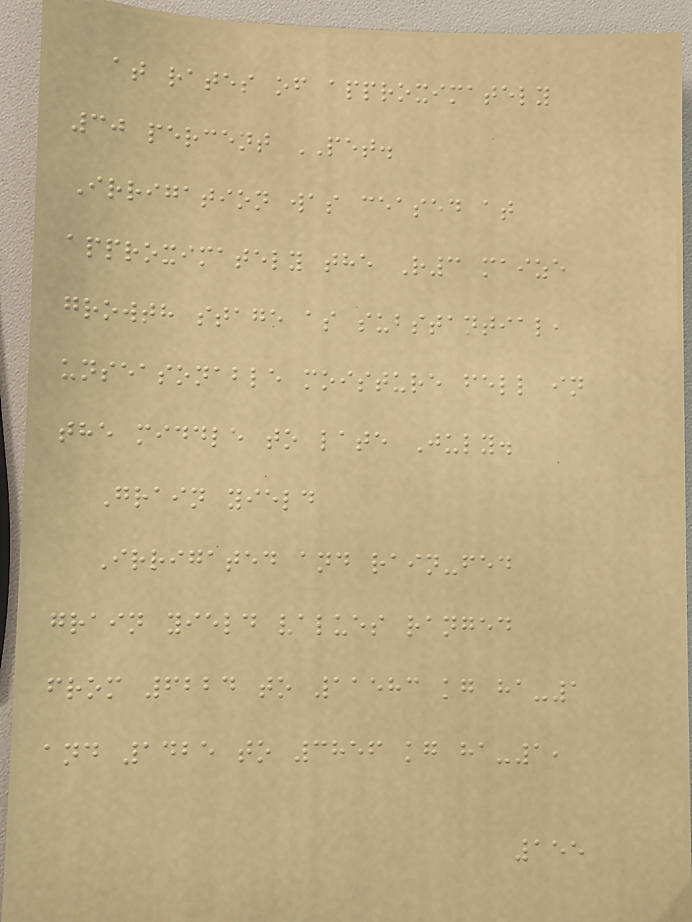at rates of approximately
30 percent PET.
Irrigation was ceased at
approximately the R3 maize
growth stage as substantial,
unseasonable moisture fell in
the middle to late July.
Grain yield
Irrigated and rain-fed
grain yield values ranged
from 6224 to 11583 kg ha-1
and 1425 to 3856 kg ha-1,
155
